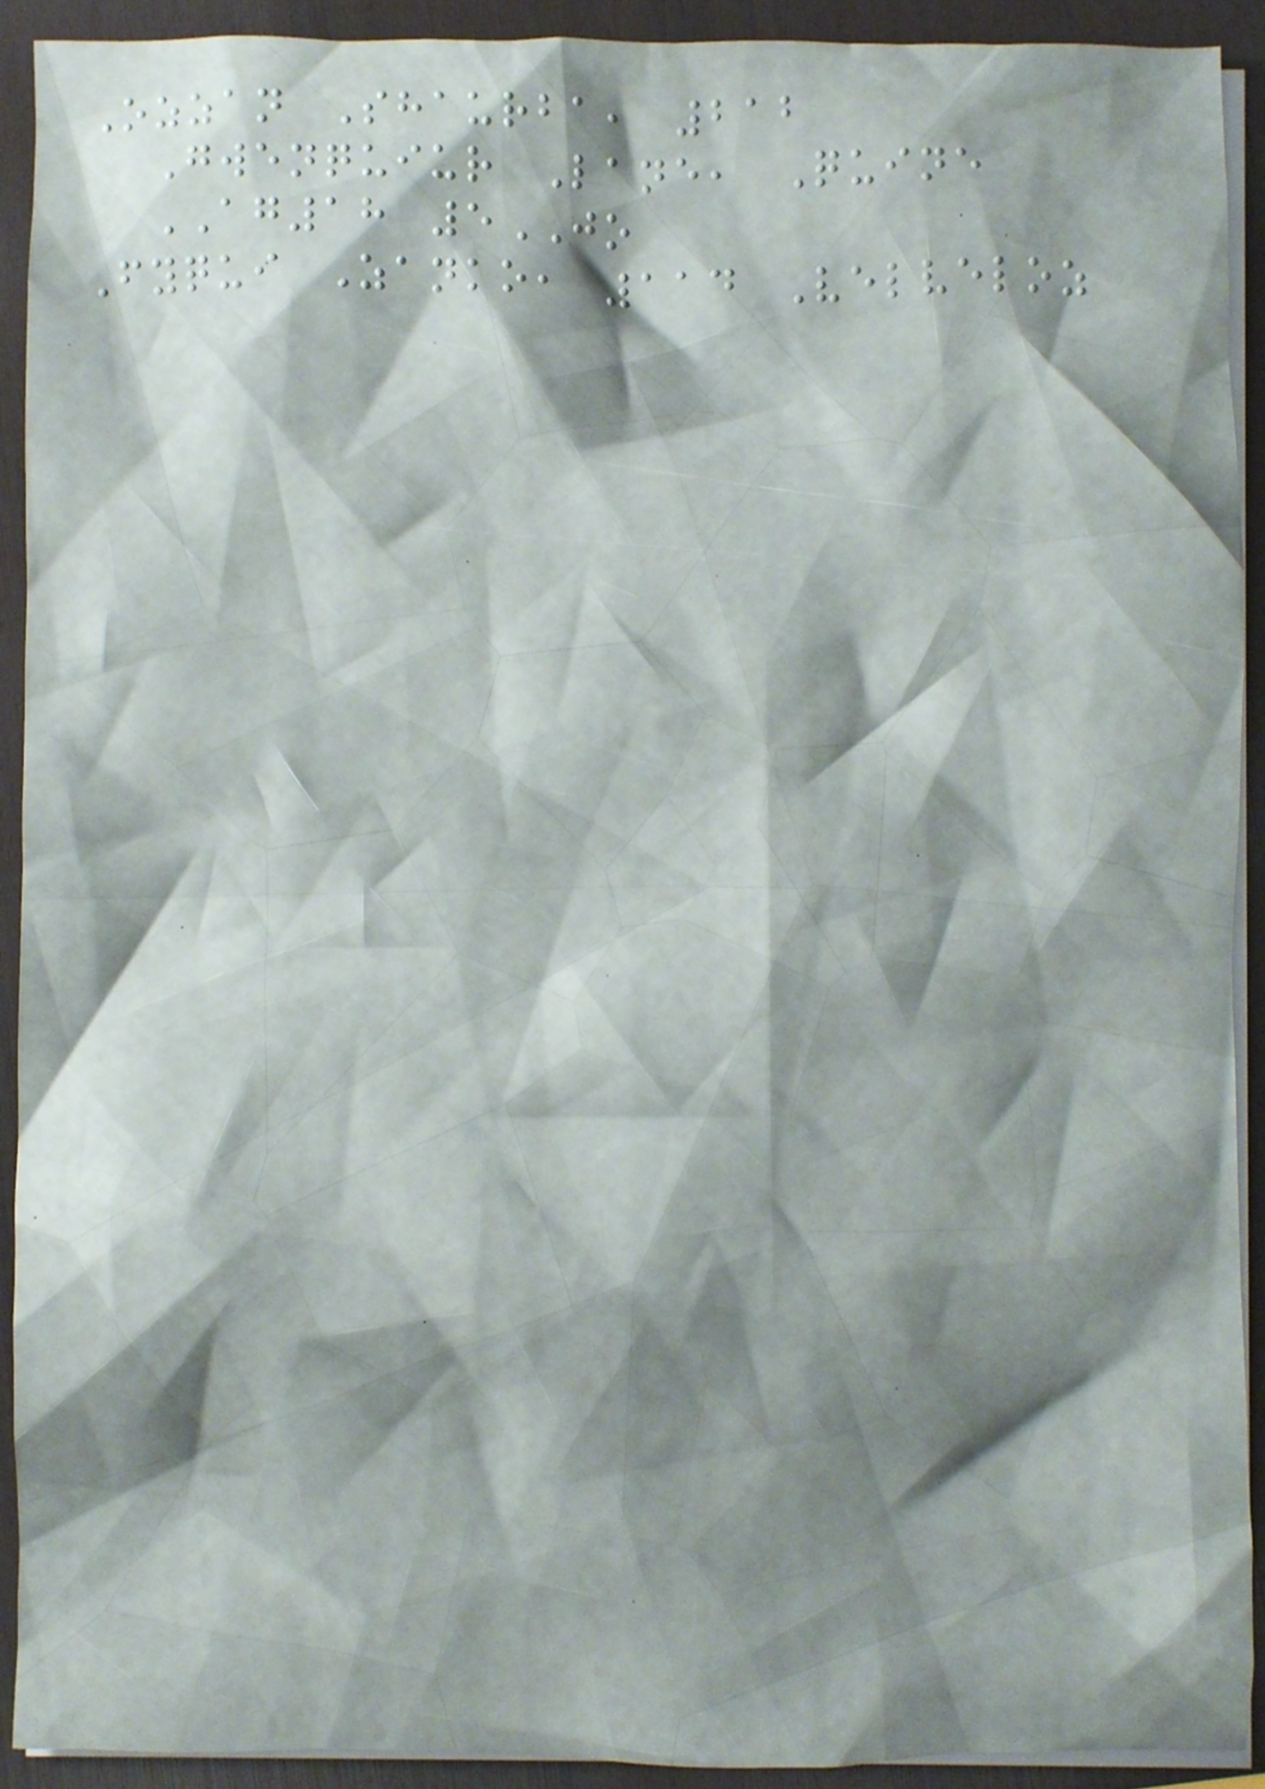Ozzan Shaurba, 212
Gwenquiur Lane, Quine
AG18 5JO
Fyqui Zanko, 114 Velveloz
